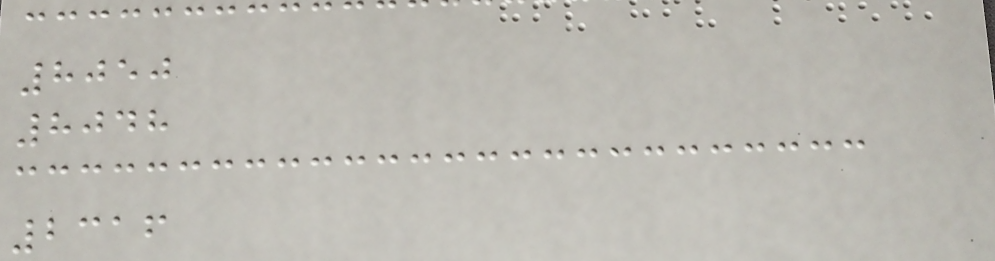8050
8048
2316
